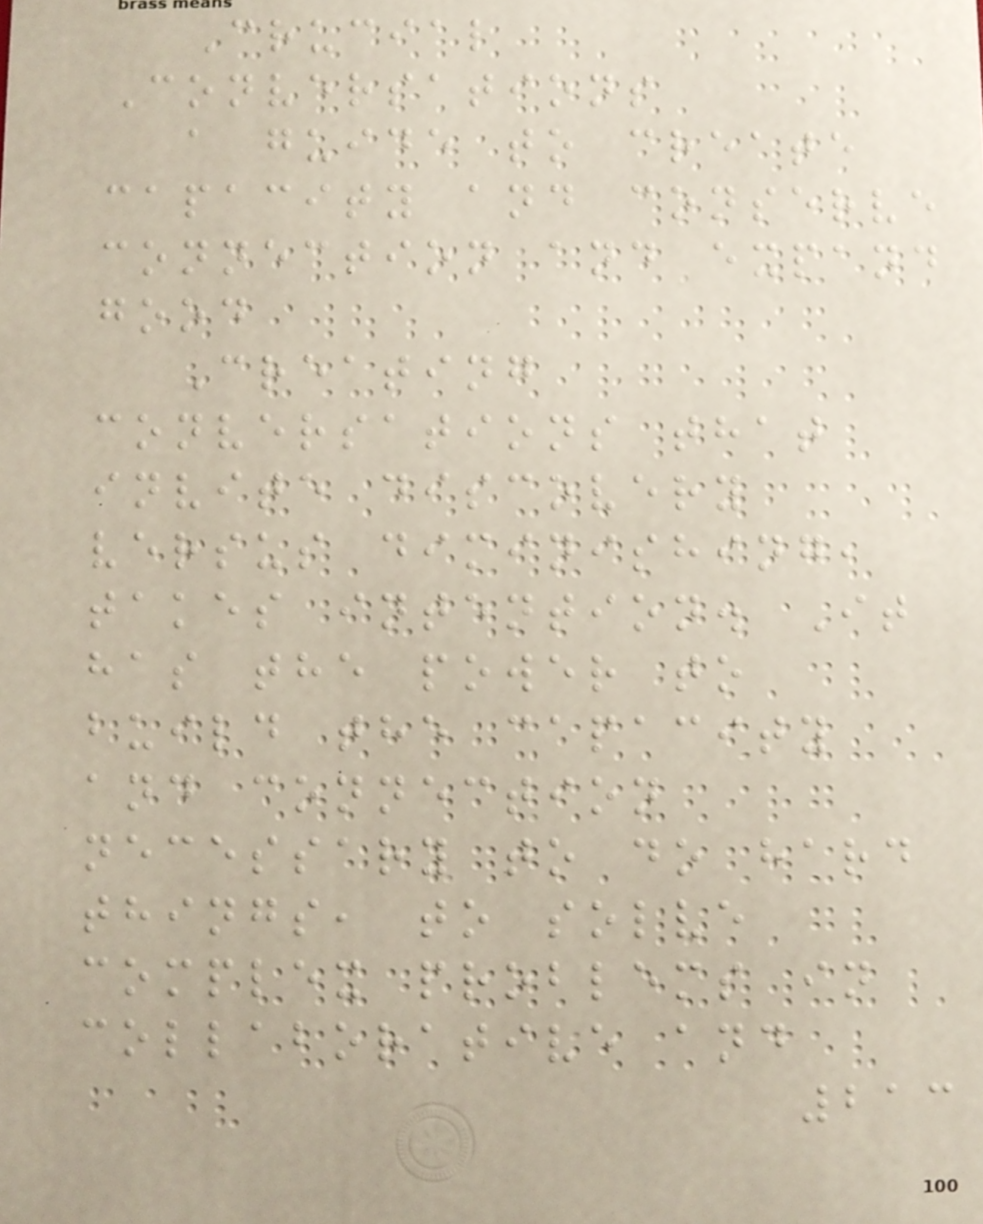Crucial
Conversations
a guide to create
capacity and conserve
connection and expand
good
Creating
conversations that
invite discovery
versus diminishing,
takes intention. It
has the power to
build the capacity
and connection
necessary to do hard
things, to solve
complex problems in
collaborative and
213
